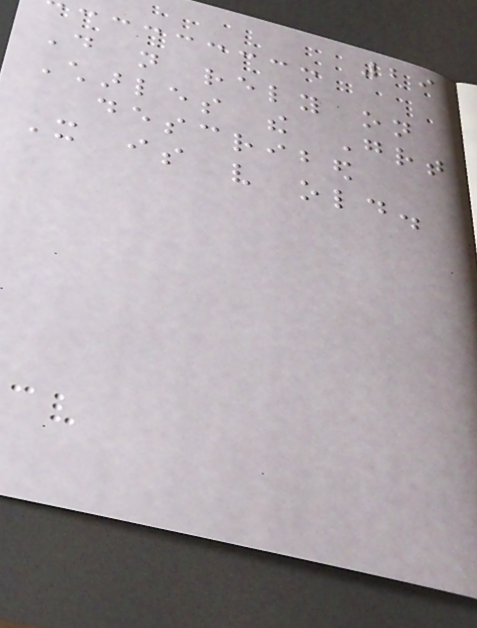29
Do not rely on
Charles the Great
described
It is very old.
